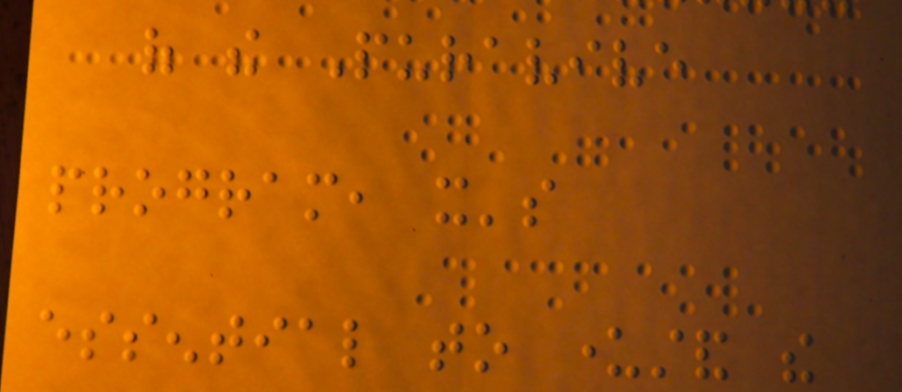of the Puravive
program, it's
essential to understand the
